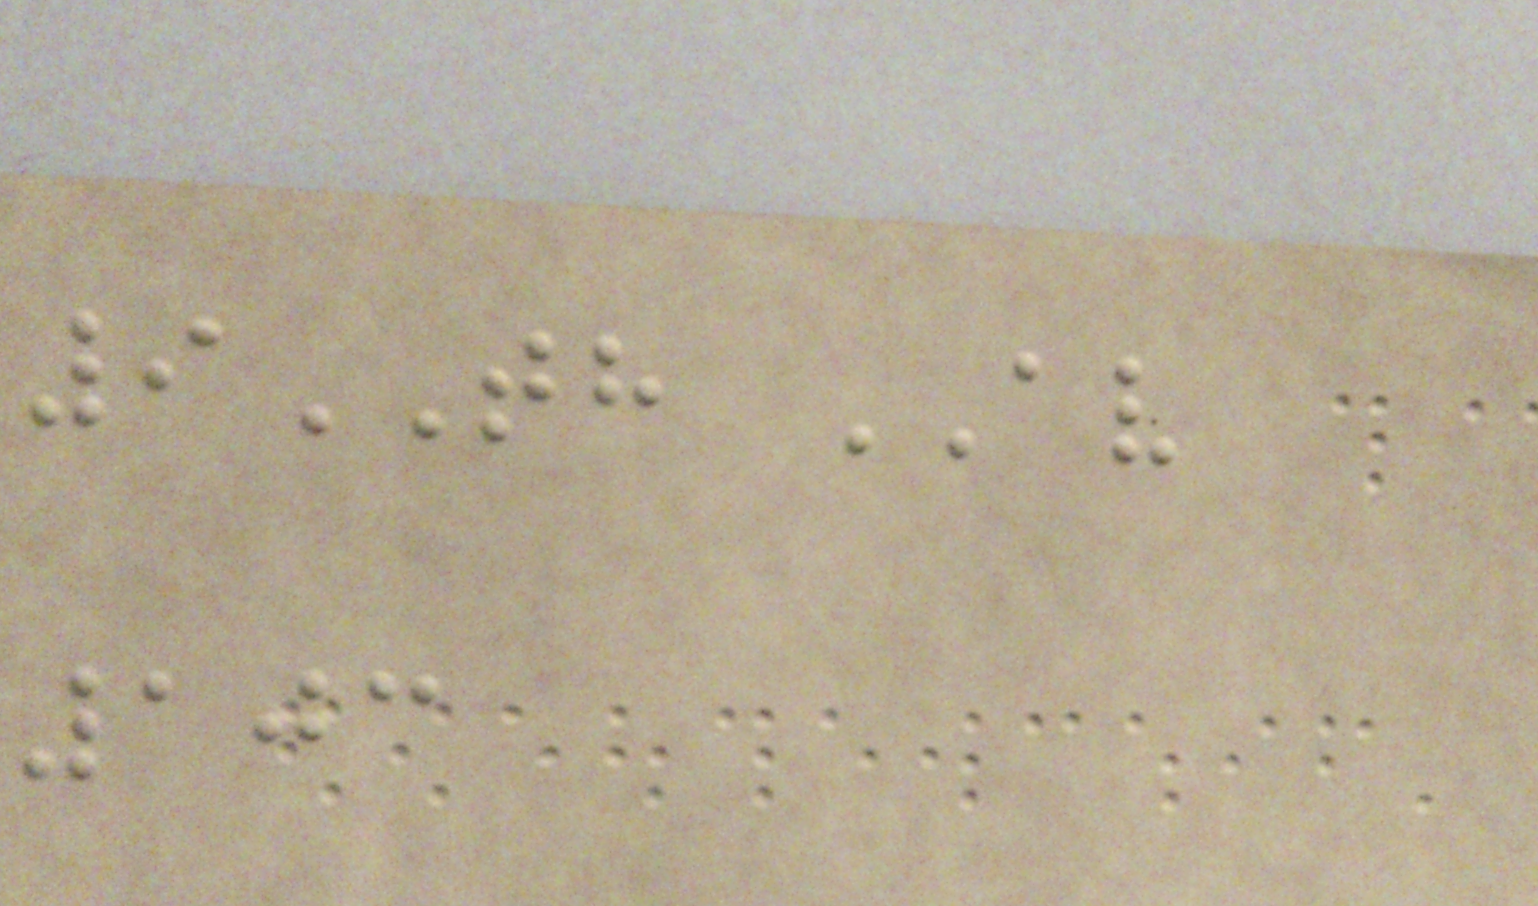9TH AV
103
